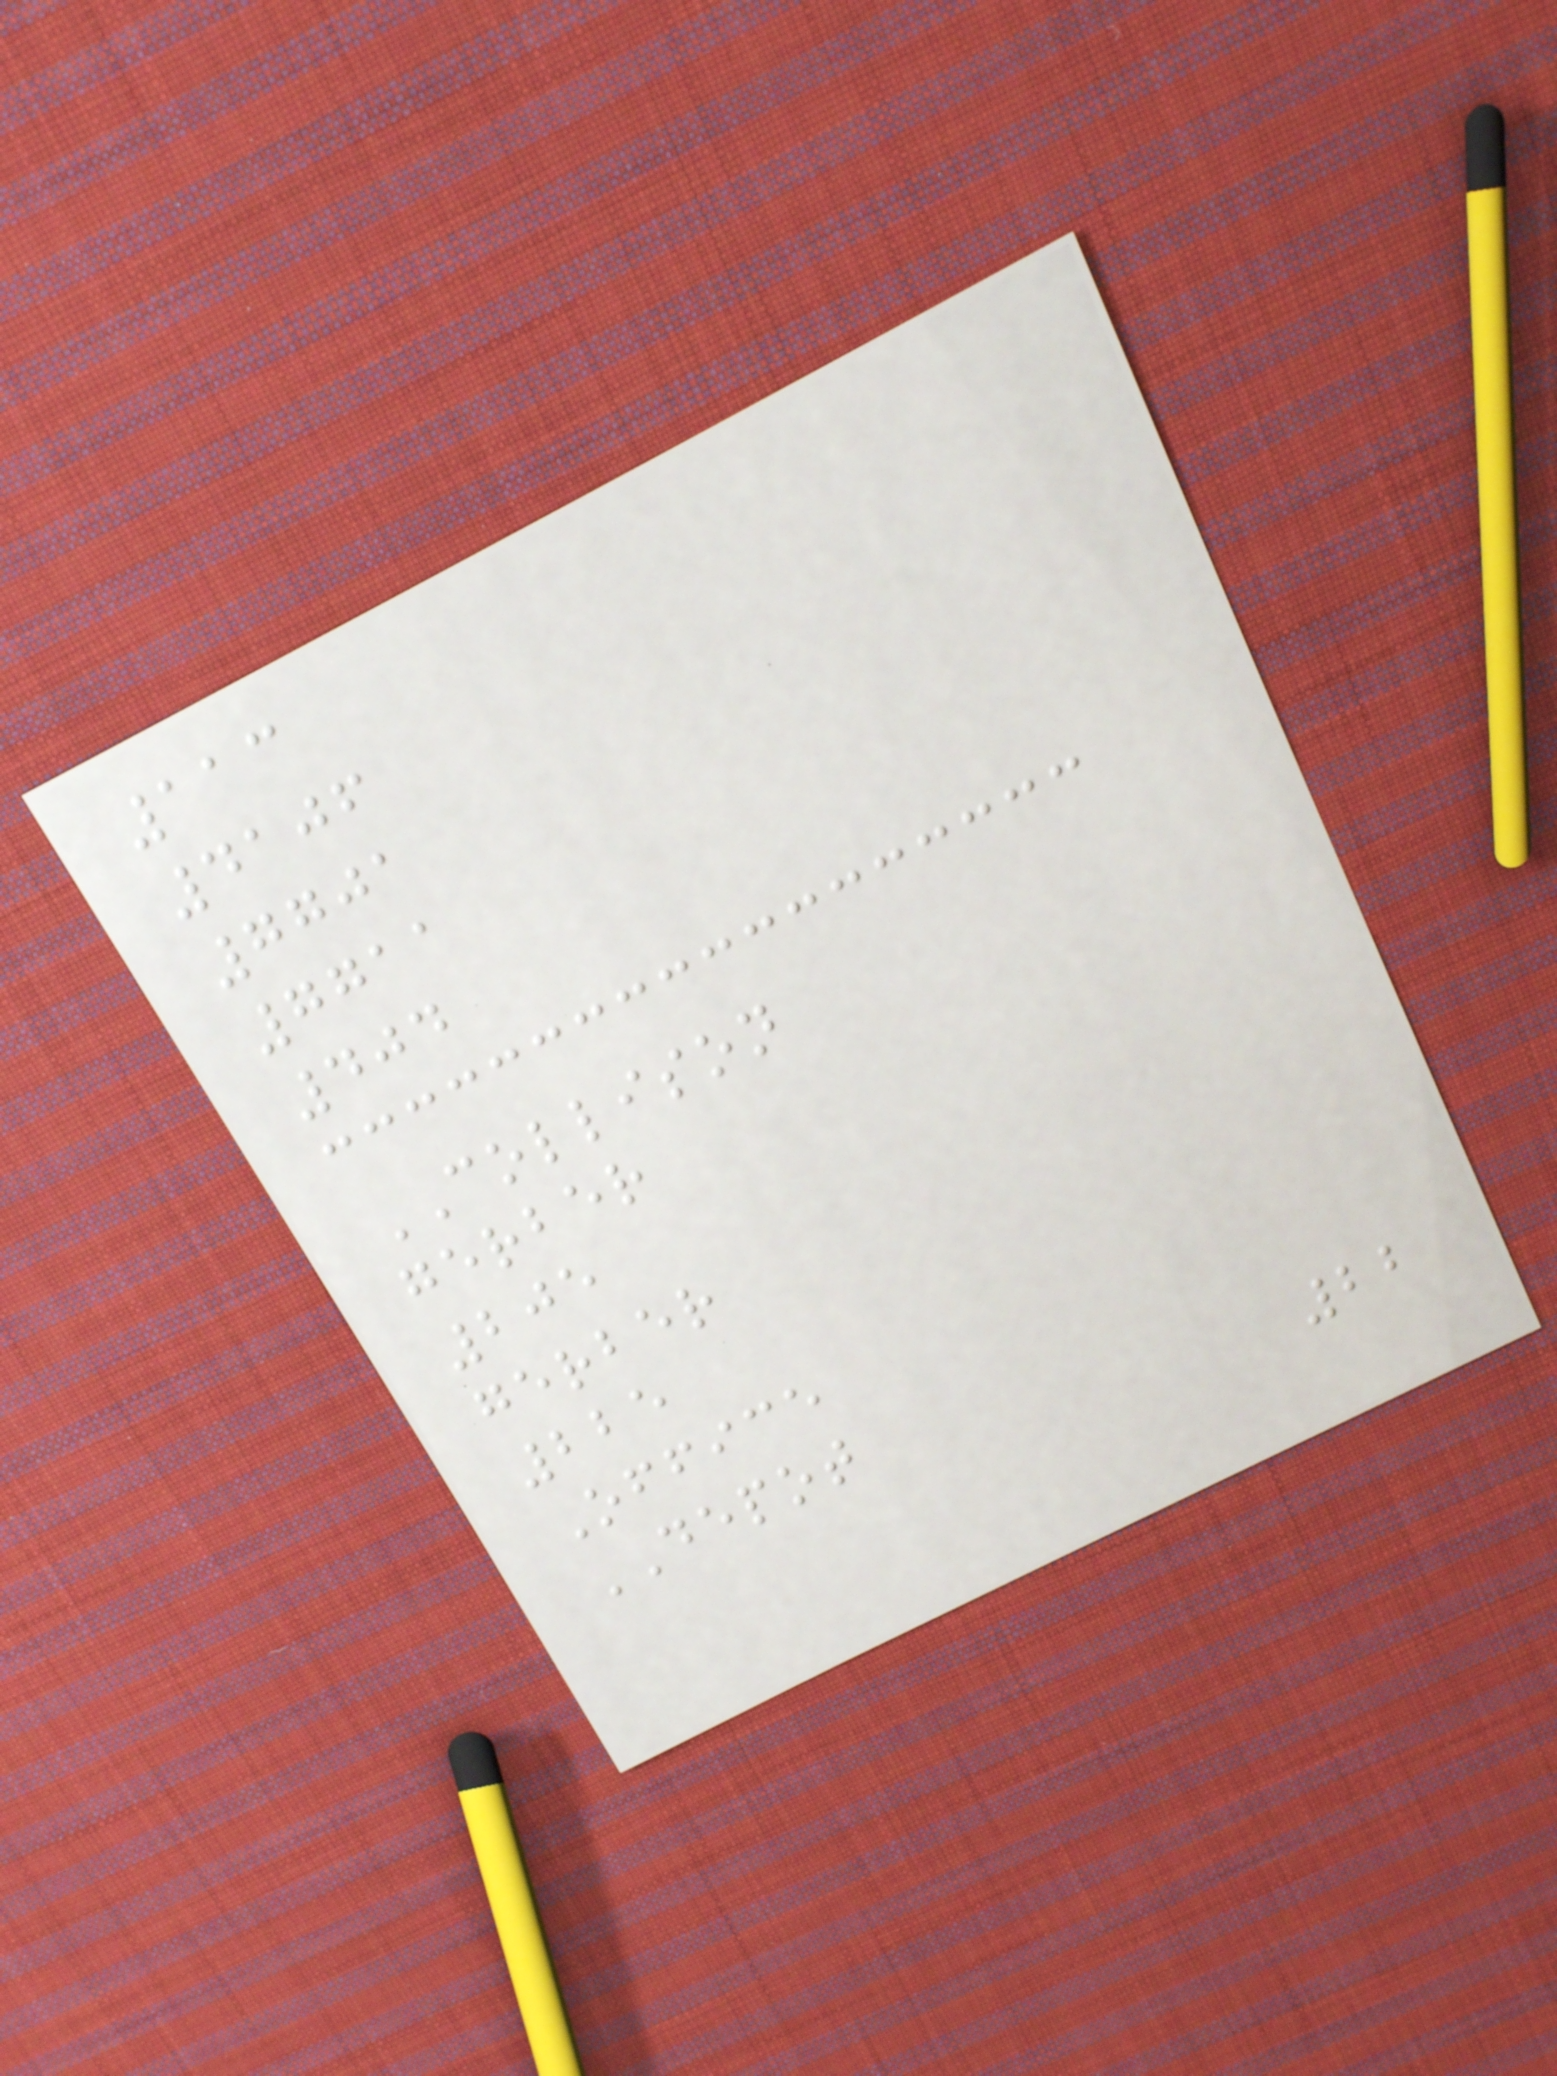113
4106
7701
7711
404
COLLISON
gerber
205
gerber
225
Office
DEPOT
22
